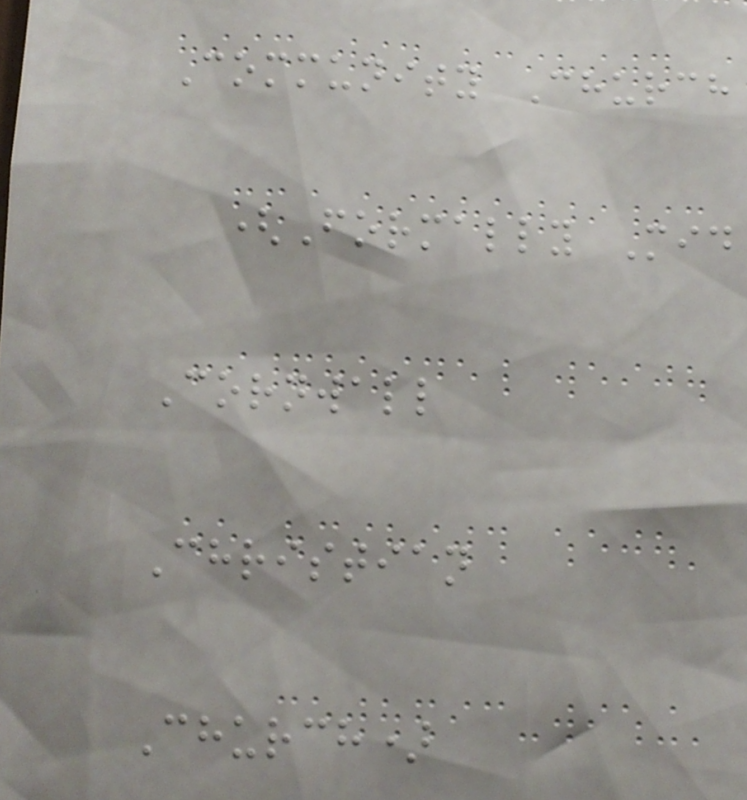Community Church
(Formally Mid
Cornwall
Christian
Church)
